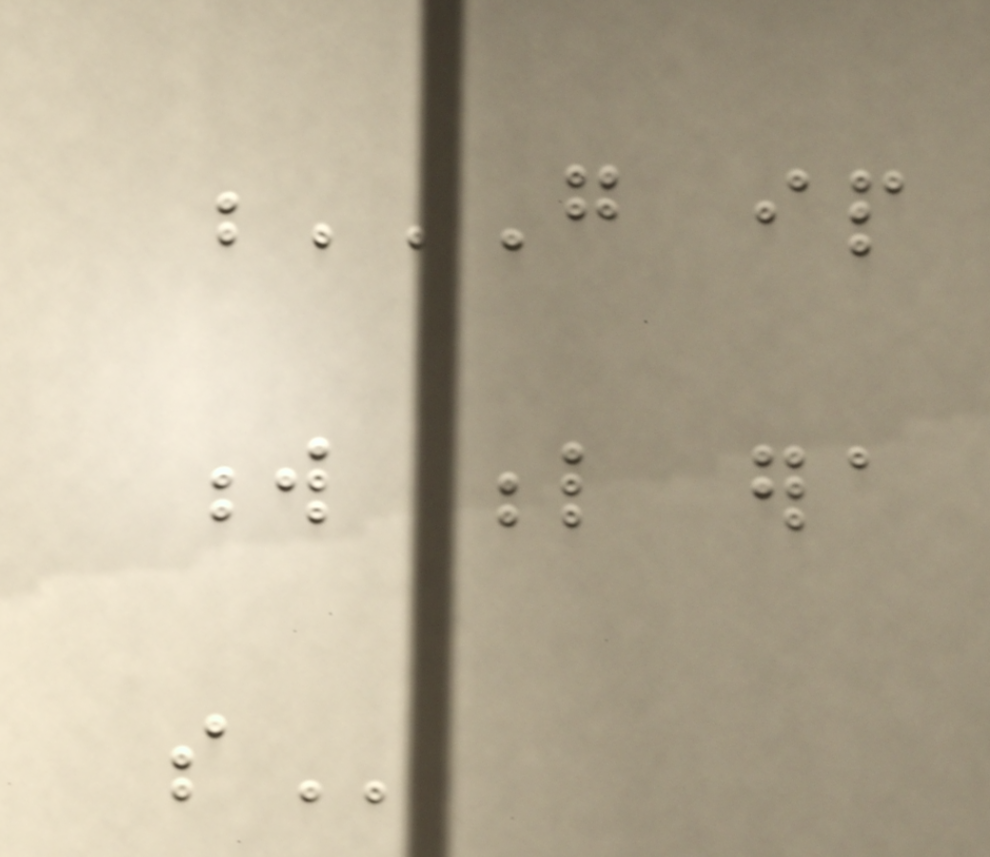G IP
W L ERA
SO
